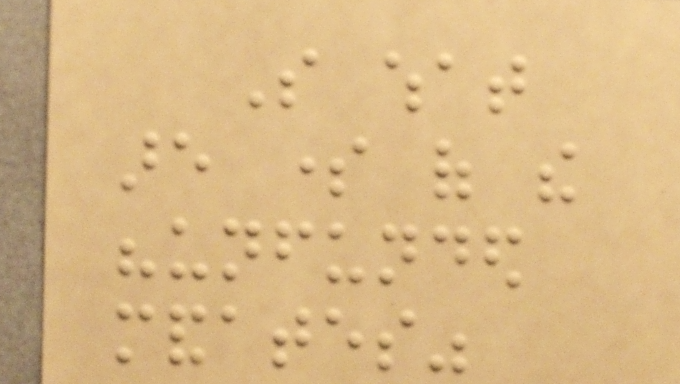So what
are some of the
"unfunded
mandates"
